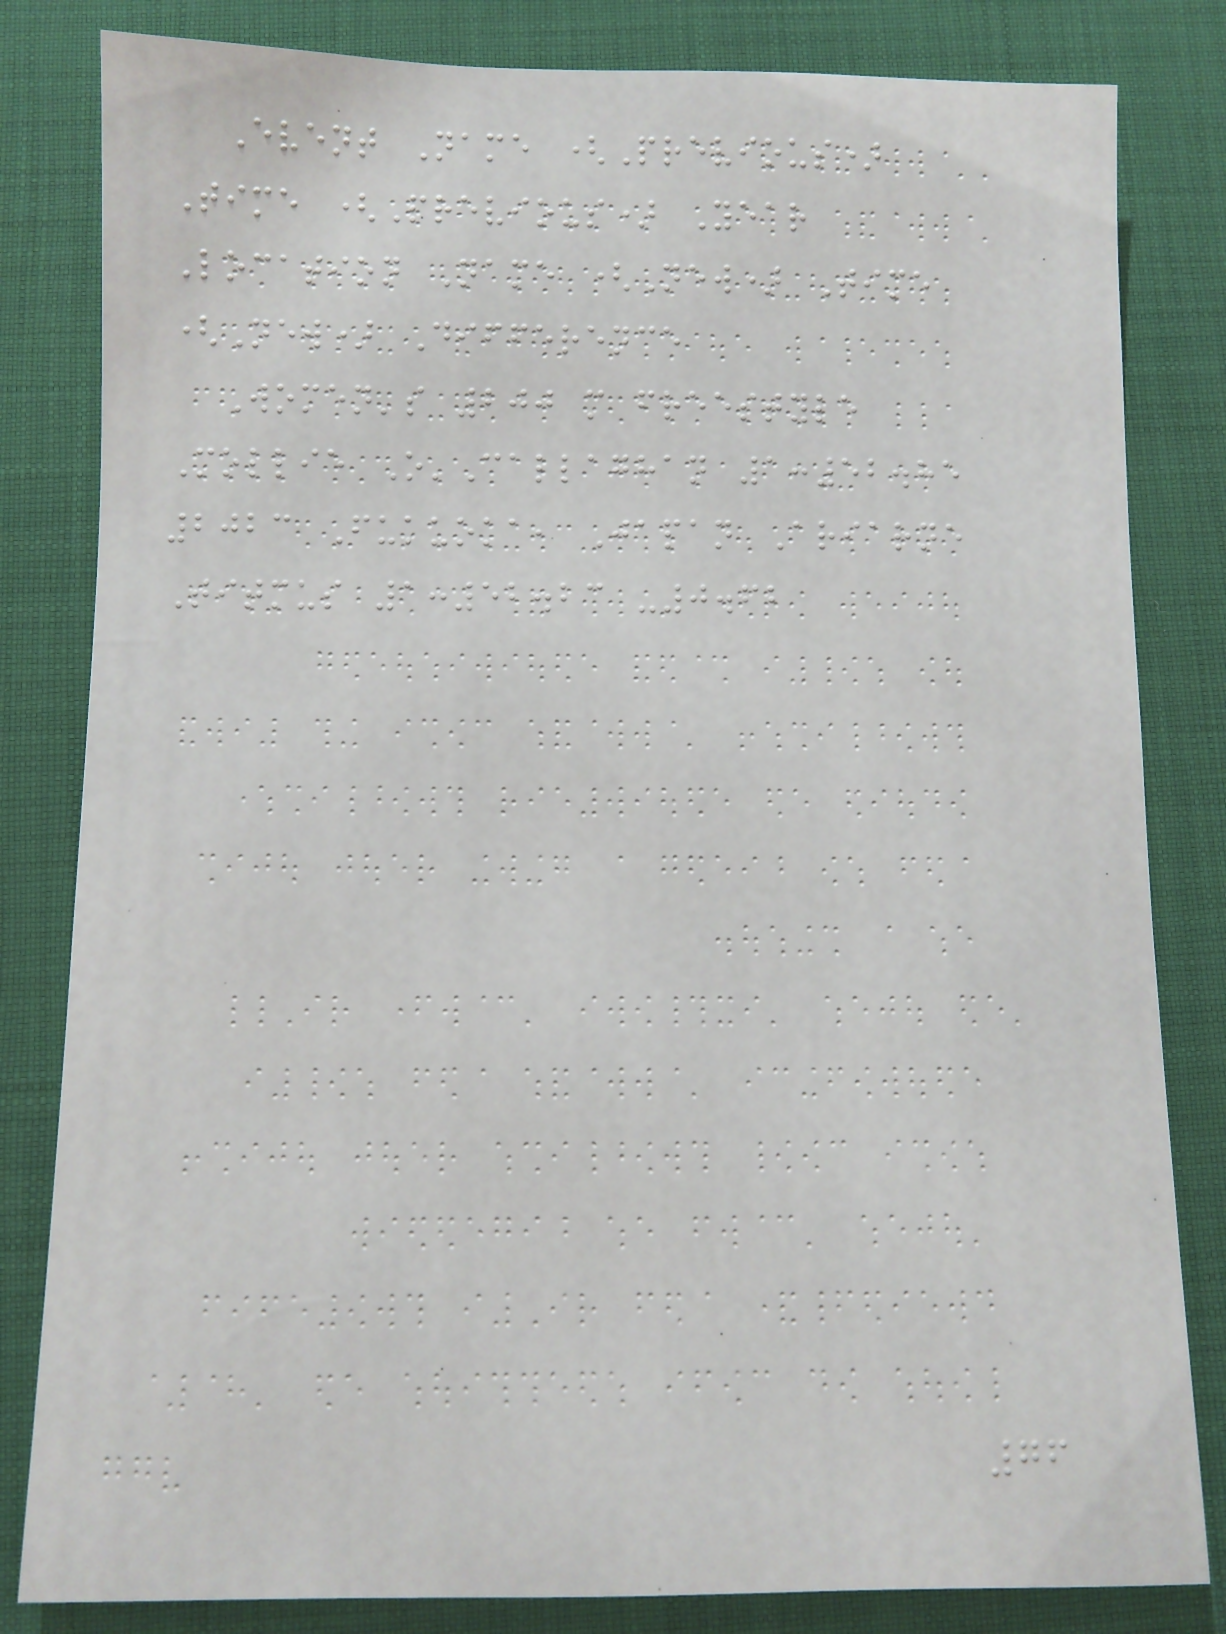Event Name (Previous)
Time (Previous) Year
Location Name (New) Time
(New) Difference
Women's 200 m freestyle
Mollie O'Callaghan 1:52.85
2023 Fukuoka, Japan Ariarne
Titmus 1:52.23 -0.62
76
